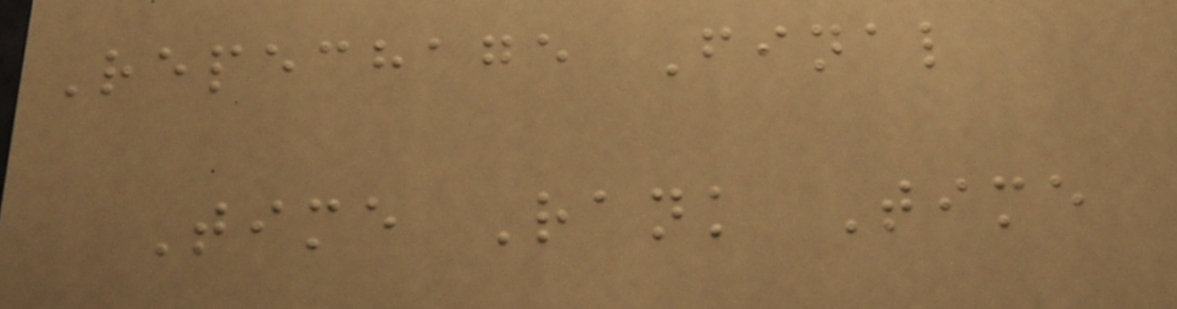Repechage Final
Time Rank Time
